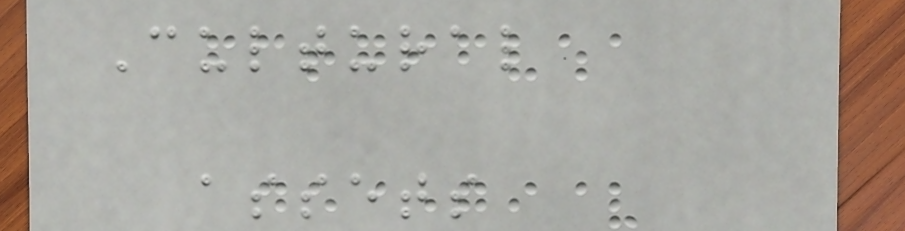Cultural
assets
